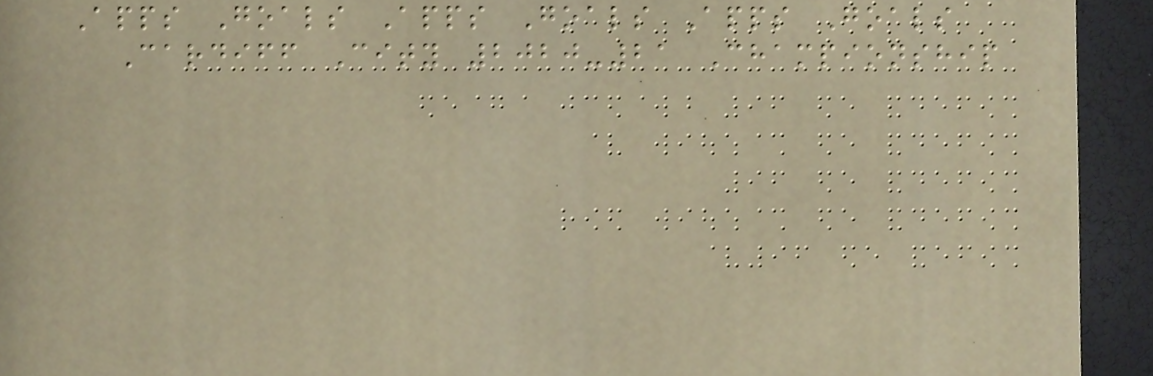Apps Goals Apps Goals Apps Goals
Cardiff City 2020-21 Championship
